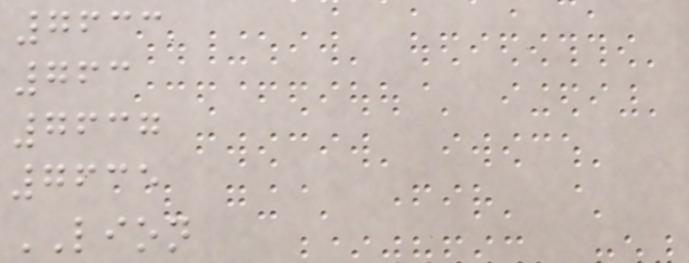7633
763
7637
7635
LION
